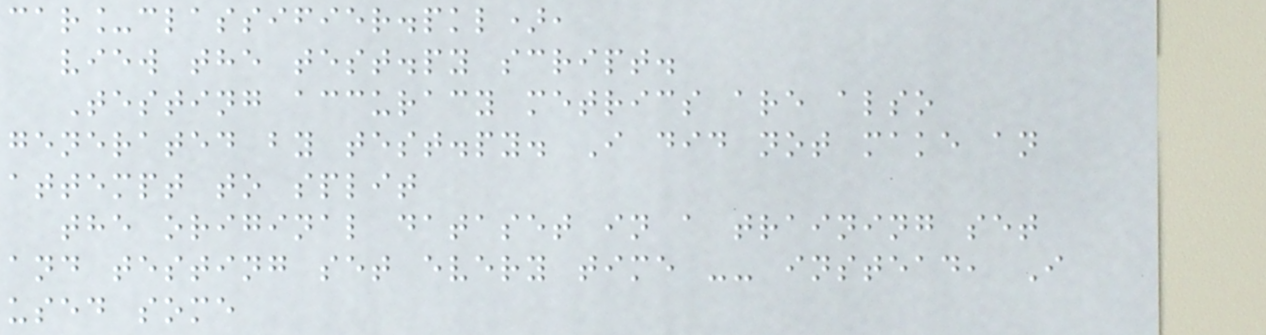car_classifier.pkl),
view the test.py script.
Testing accuracy metrics are also
generated by test.py. I did not make an
attempt to split
the original dataset in a training set
and testing set every time -- instead, I
used some
